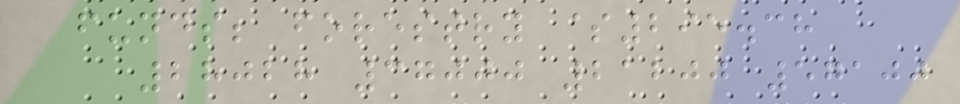funds; forestry $295.38
28028 37000 21200 57100
